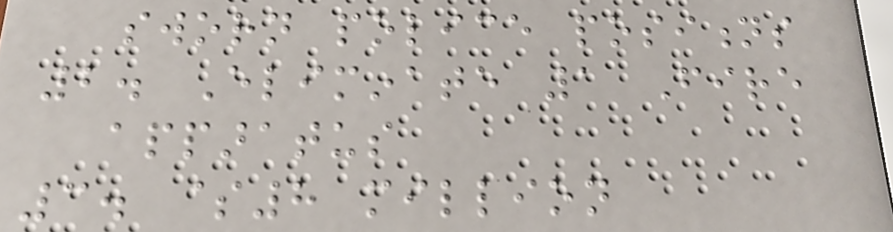sworn police positions
2. Eliminate 1 Fire
apparatus
3. $8 million
